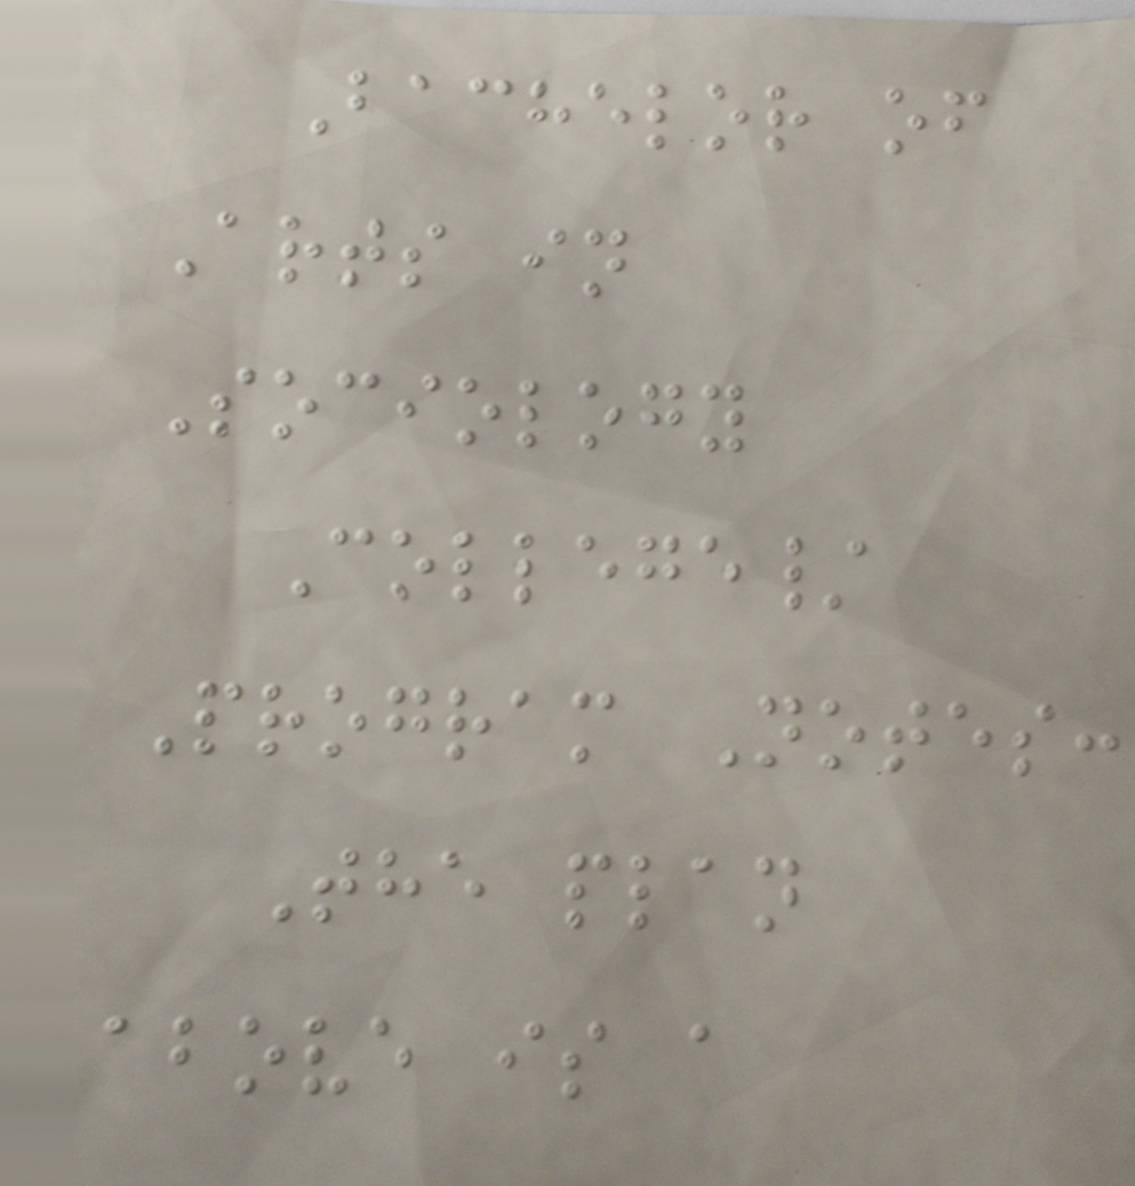Bachelor of
Arts in
Sociology
College/
Program Notes:
The plan
above is a
